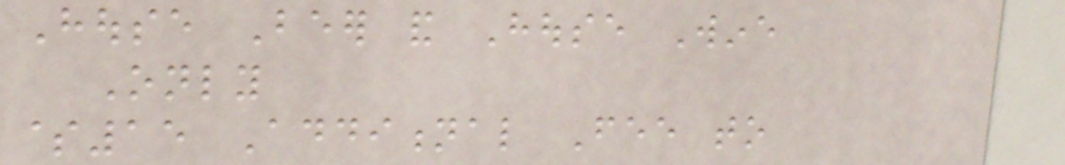House Beer and House Wine
Only
$15 Additional Fee to
